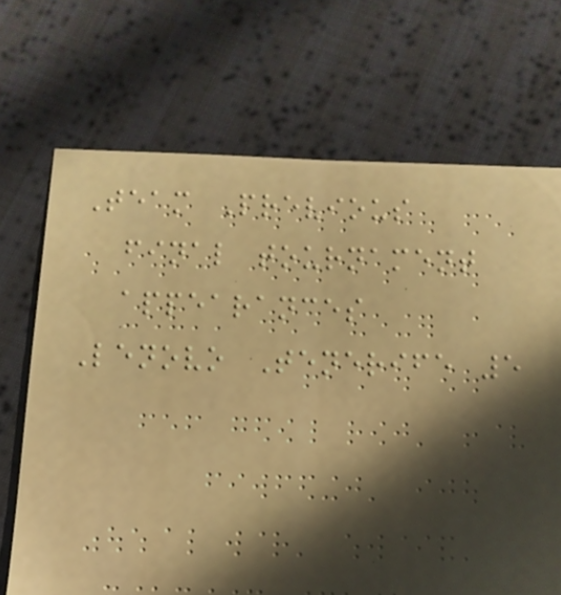Team Previous
final tournament
appearances
Lenovo Tenerife 5
